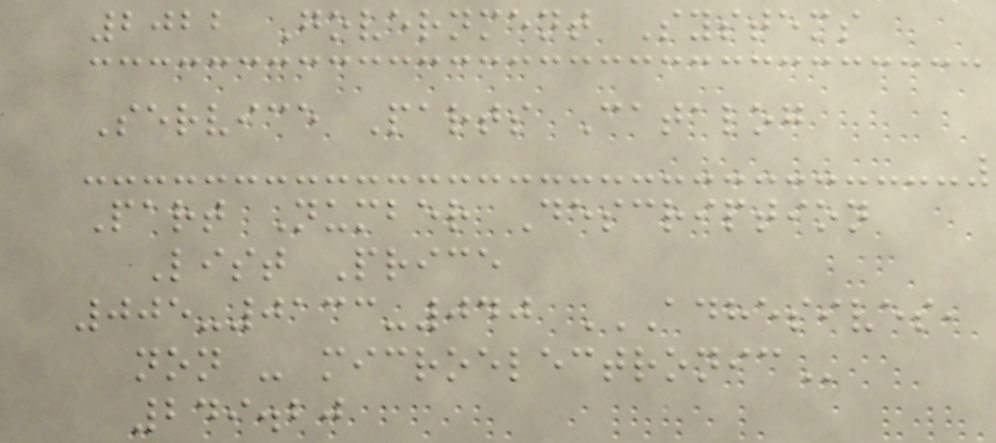2022 Government Systems
Service Parts Catalog
Part Number Description
List Price
005-0133-040 ADHESIVES,
NON - MICROELECTRONIC
249.20
